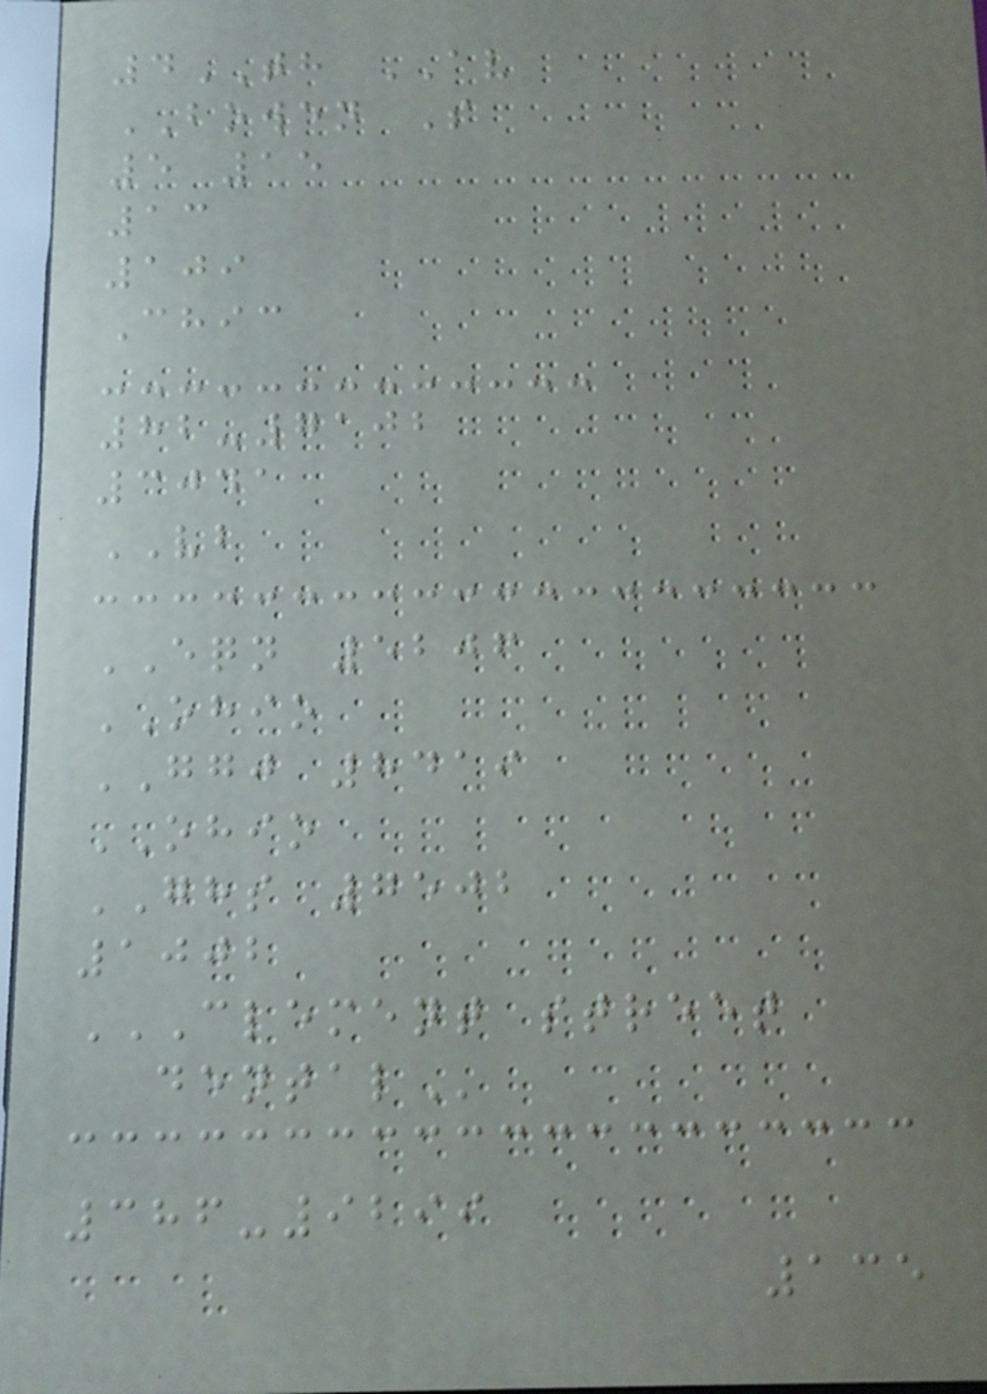4TH AV
BOWEN S
5 15
13
109
Chic
82-7102
3041
VB
EQN 5206
OHIO
GGJ 8419
OHIO
GHS 7502
1002
CLEMENT STREET
DENTAL
386-9299
135
